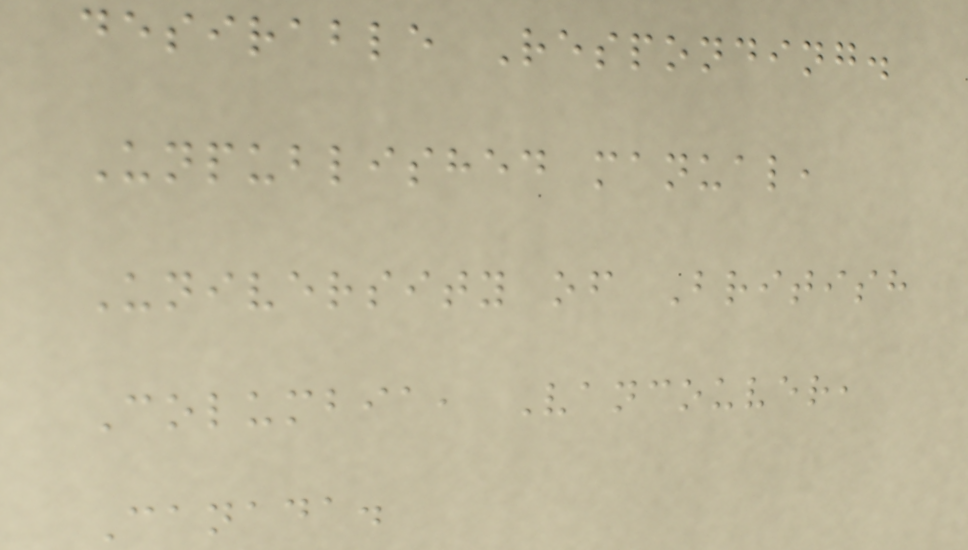desirable Responding.
Unpublished manual,
University of British
Columbia, Vancouver,
Canada.
